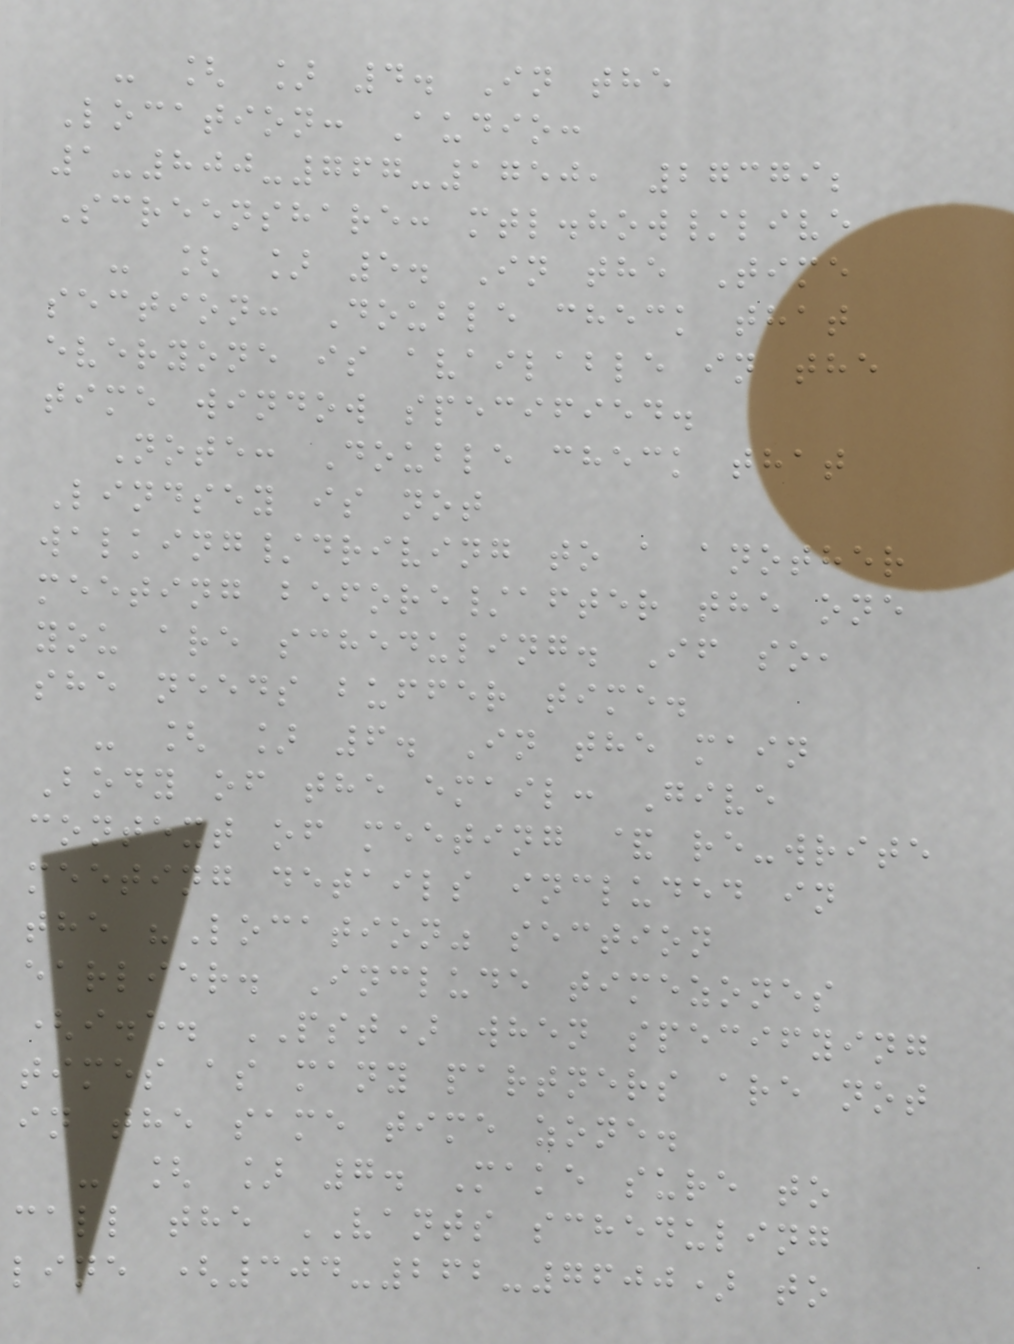- [ ] 4. In the
Location: Audio:
1-800-767-1750, 27379;
Screenshare: mtl.how/live
- [ ] 5. In the Time
section: Double check that
everyone is available in the
time window specified.
Note: Double check that
Lindsey is not
walking/driving to a another
meeting before/after the one
you are scheduling. If so,
she needs buffer time.
- [ ] 6. In the main
Body of the email: Give
context of meeting & re-write
meeting details included in
the "Location" section
earlier. Include timezones
(i.e. PST) when specifying
times as many partners are not
in the same time zone.
- [ ] 7. Make sure to
call the VANTS scheduling
line (304-262-7600) to
